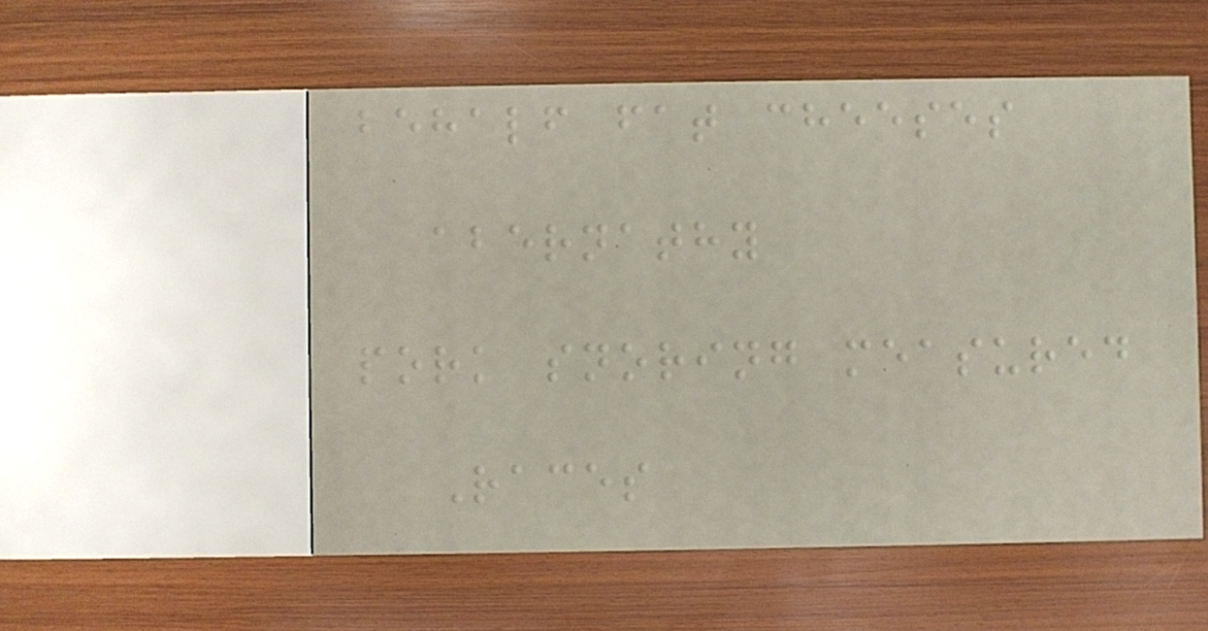behalf fat cheeses
abernathy
pork snoring measured
Races
